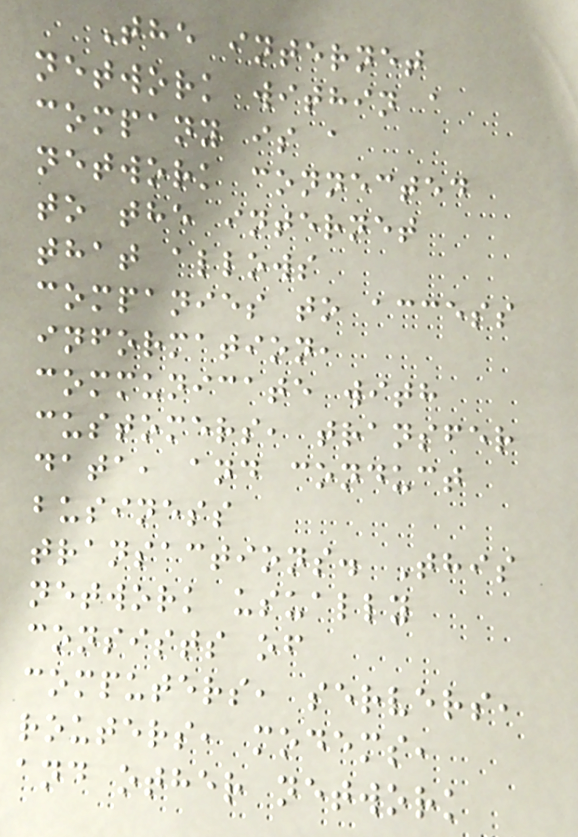The internet
network within a
company is a
network connected
to the internet
that allows
companies to access
information,
communicate with
customers, transfer
data, and conduct
business
transactions. This
network usually
consists of
computers, servers,
routers, modems,
and other network
